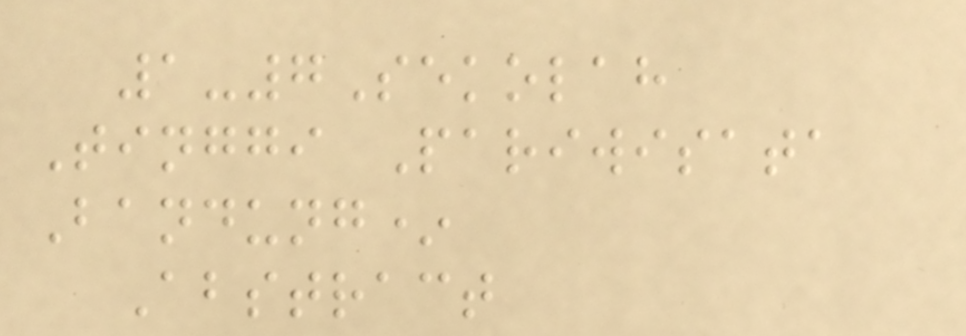1-7Sekolah
Tinggi Pariwisata
Bandung*
Abstract
